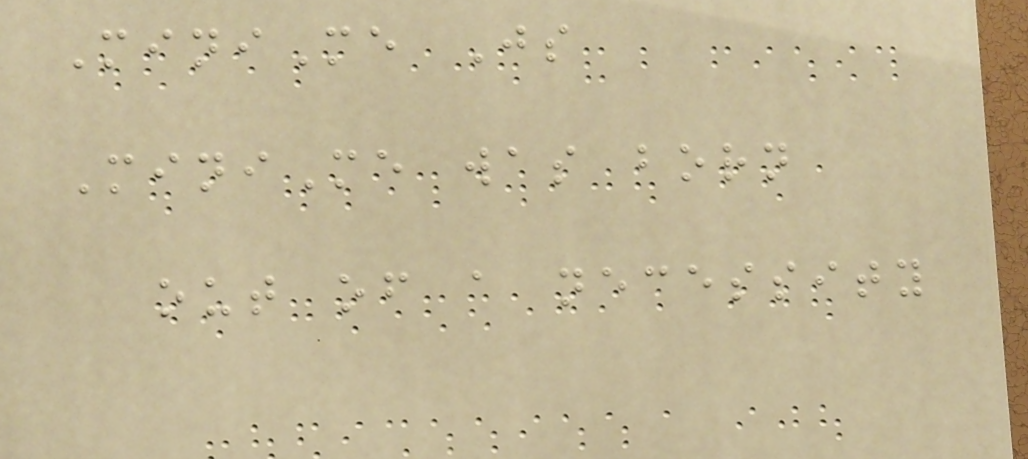MiniMe Js
MiniMe was born
out of a necessity
